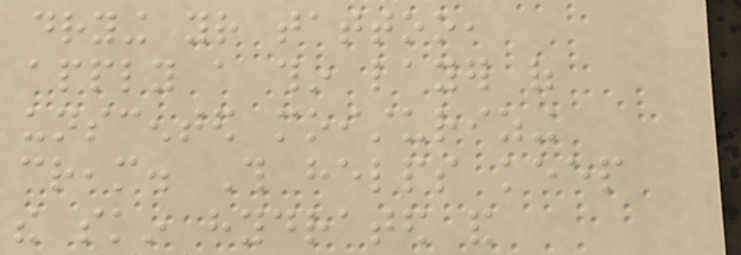drying your tattoo,
apply a thin layer of
unscented moisturizing
cream. This helps keep
the skin hydrated and
